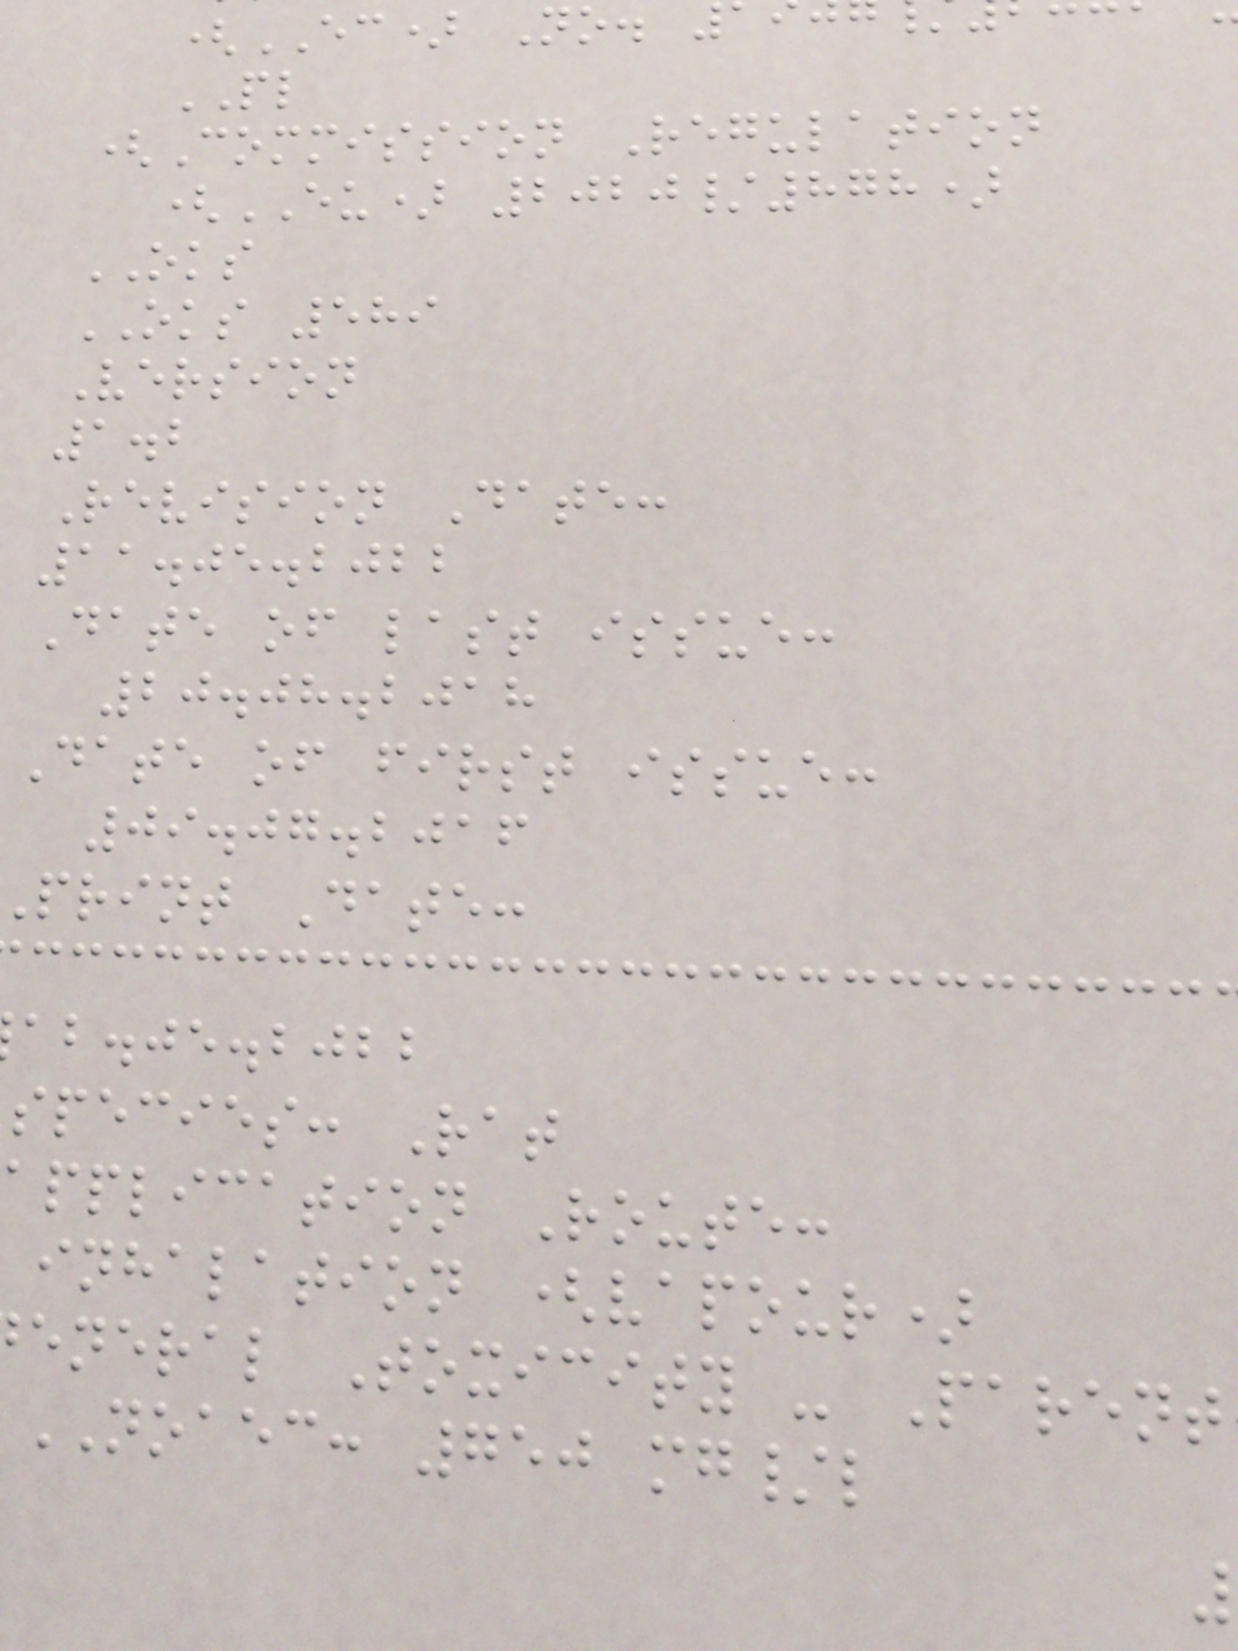(EC) No.
PL
(Commission Regulation
(EU) 2020/878)
OKS
OKS 589
Version
1.2
Revision Date:
11.05.2022
Date of last issue:
20.08.2018
Date of first issue:
09.07.2016
print Date:
ab.je.bjbb
species: Rat
application Route:
inhalation (vapour)
eneral Toxicity - Parent
NOAEC: 750 mg/l
